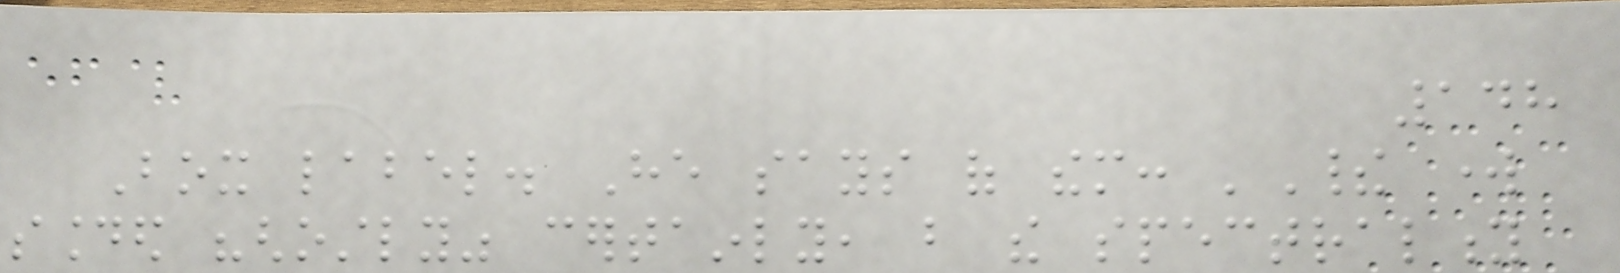148
Box label. He says of them: 'Their work
sounded "ghostly" certainly, but the spectrality
